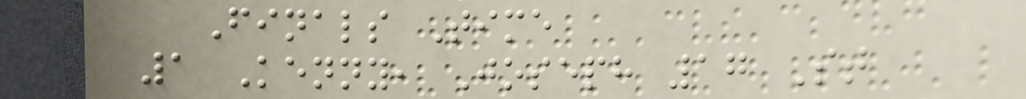Finals Time
1 Kenny, Joseph 17 St
